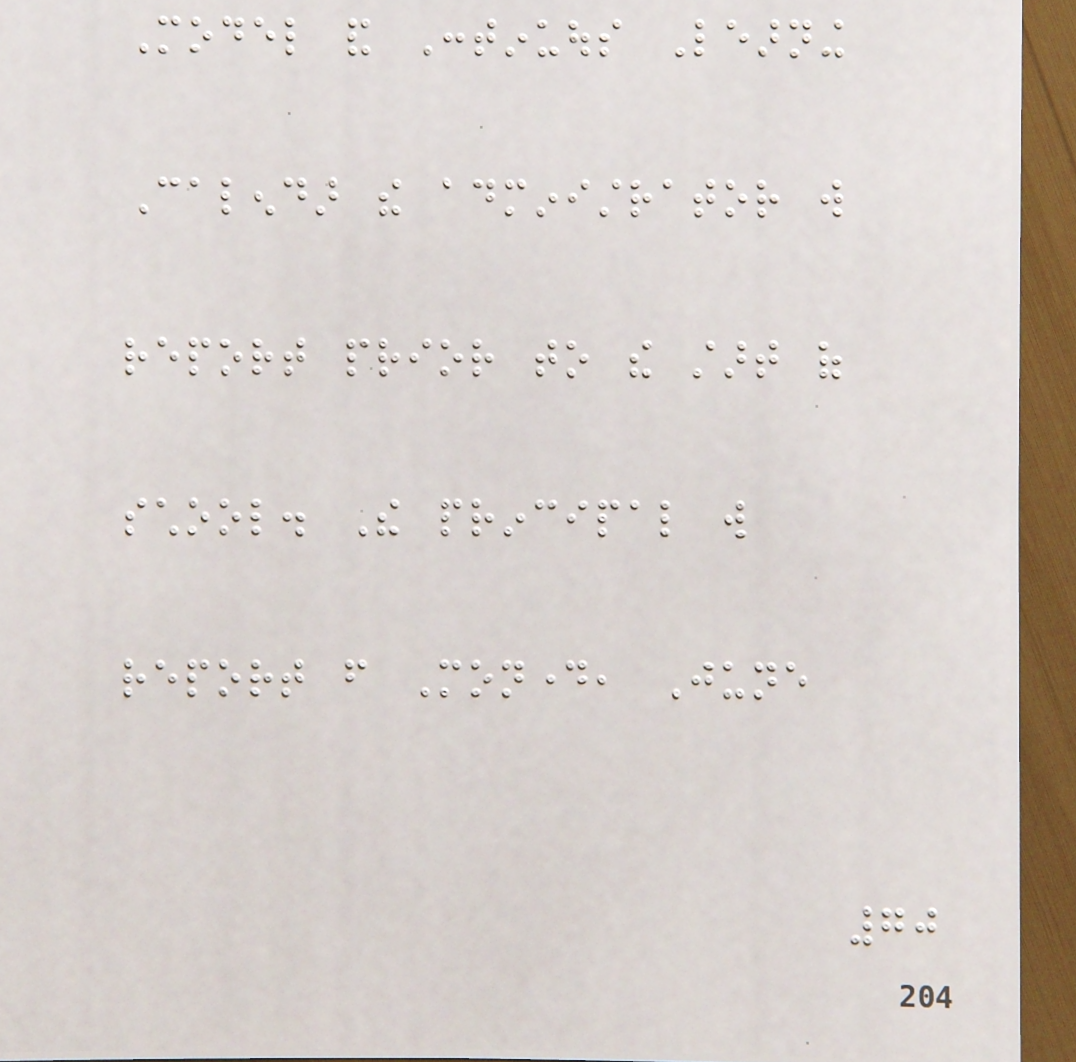Model and Continuous Learning
Calendar the administrator will
report prior to the start of
school. The principal will
report from Monday, June
70
